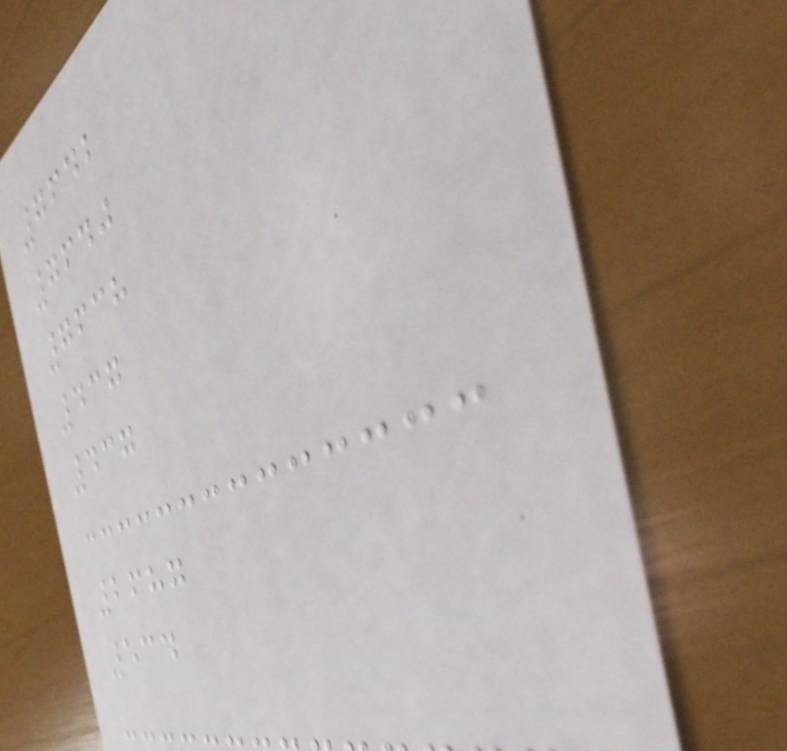7642
7640
7638
437
437
2687
534
